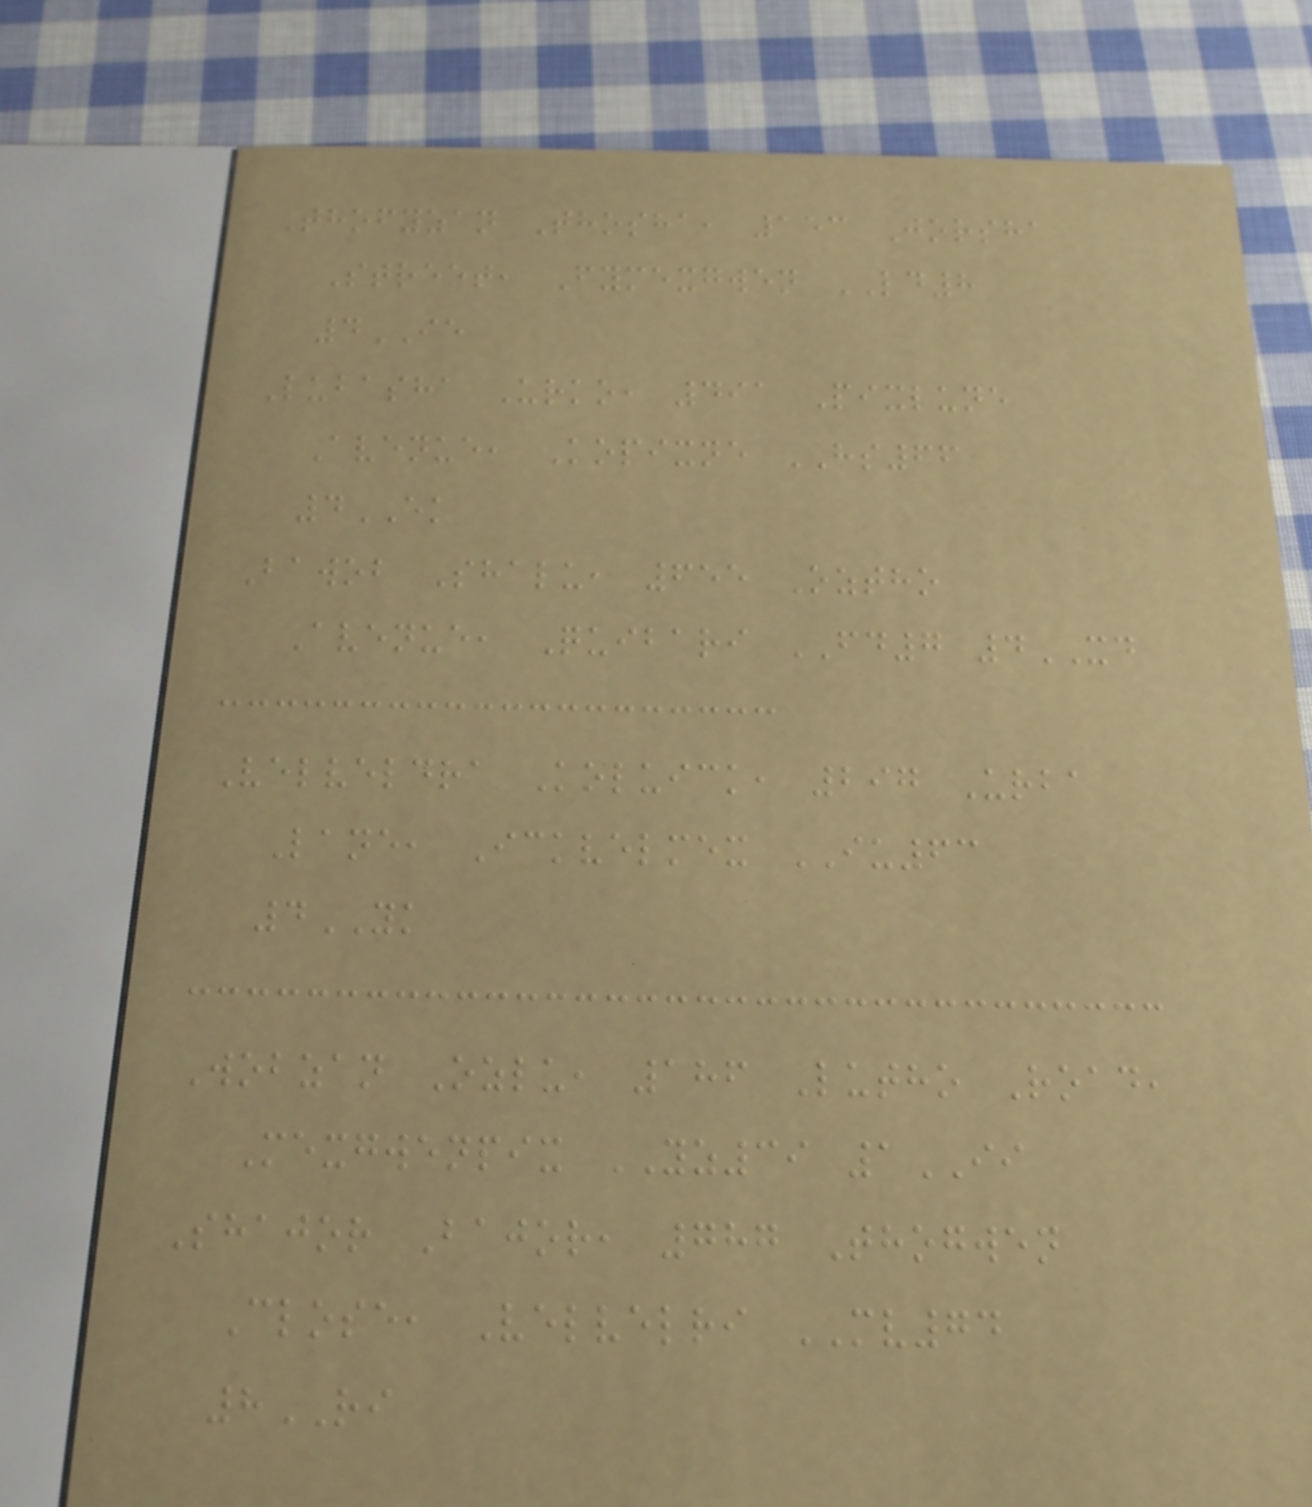Thofyzan Thosha, 153 Jorsha
Street, Fymexgwen LD8
4IE
Lubasha Urko, 491 Pixlune
Avenue, Kopixne HS66
4EK
Bawob Shalu, 655 Oztho
Avenue, Quibari FD7 4XD
Velveldra Koluick, 297 Urba
Lane, Ickvelmex IU63
4YK
Wobzan Ozlu, 186 Lutho Road,
Mexgwenpix YZ39 1II
Shajor Bajor, 787 Thogwen
Close, Velvelri MV74
8RI
